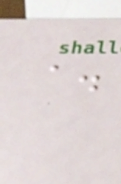a.
